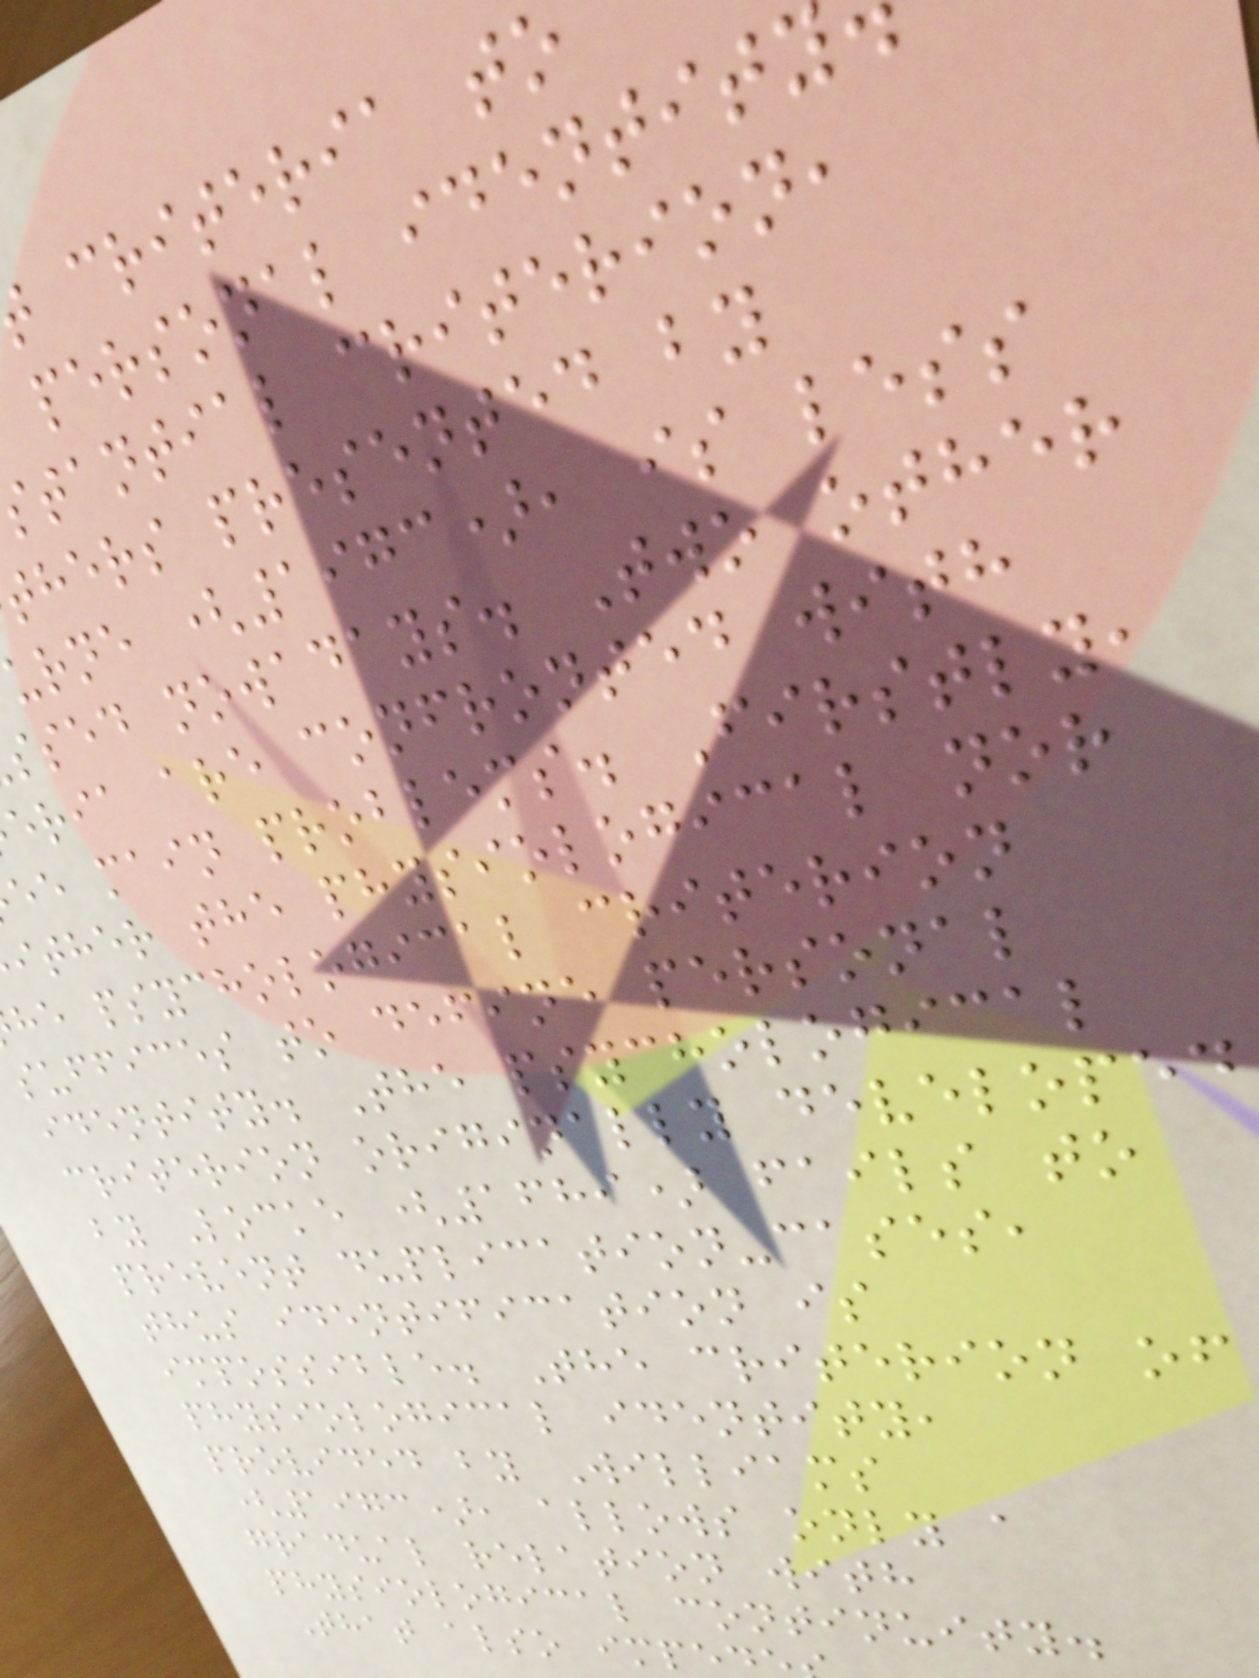criteria to
personal identity
tantial criterion,
hers presented by
urne (1973), is less
ssed nowadays. Two other
eria are confronted with
ee main problems. Firstly,
ither the physiological nor
he psychological criterion
suffices to define personal
identity. The psychological
criterion originally developed
by Locke (1689) fails to
prevent duplication-cases,
thus identification is
impossible. The criterion of
physiological identity,
provided by Williams
(1973), allows only a
gradual relation with
physiological continuity.
That also impe
